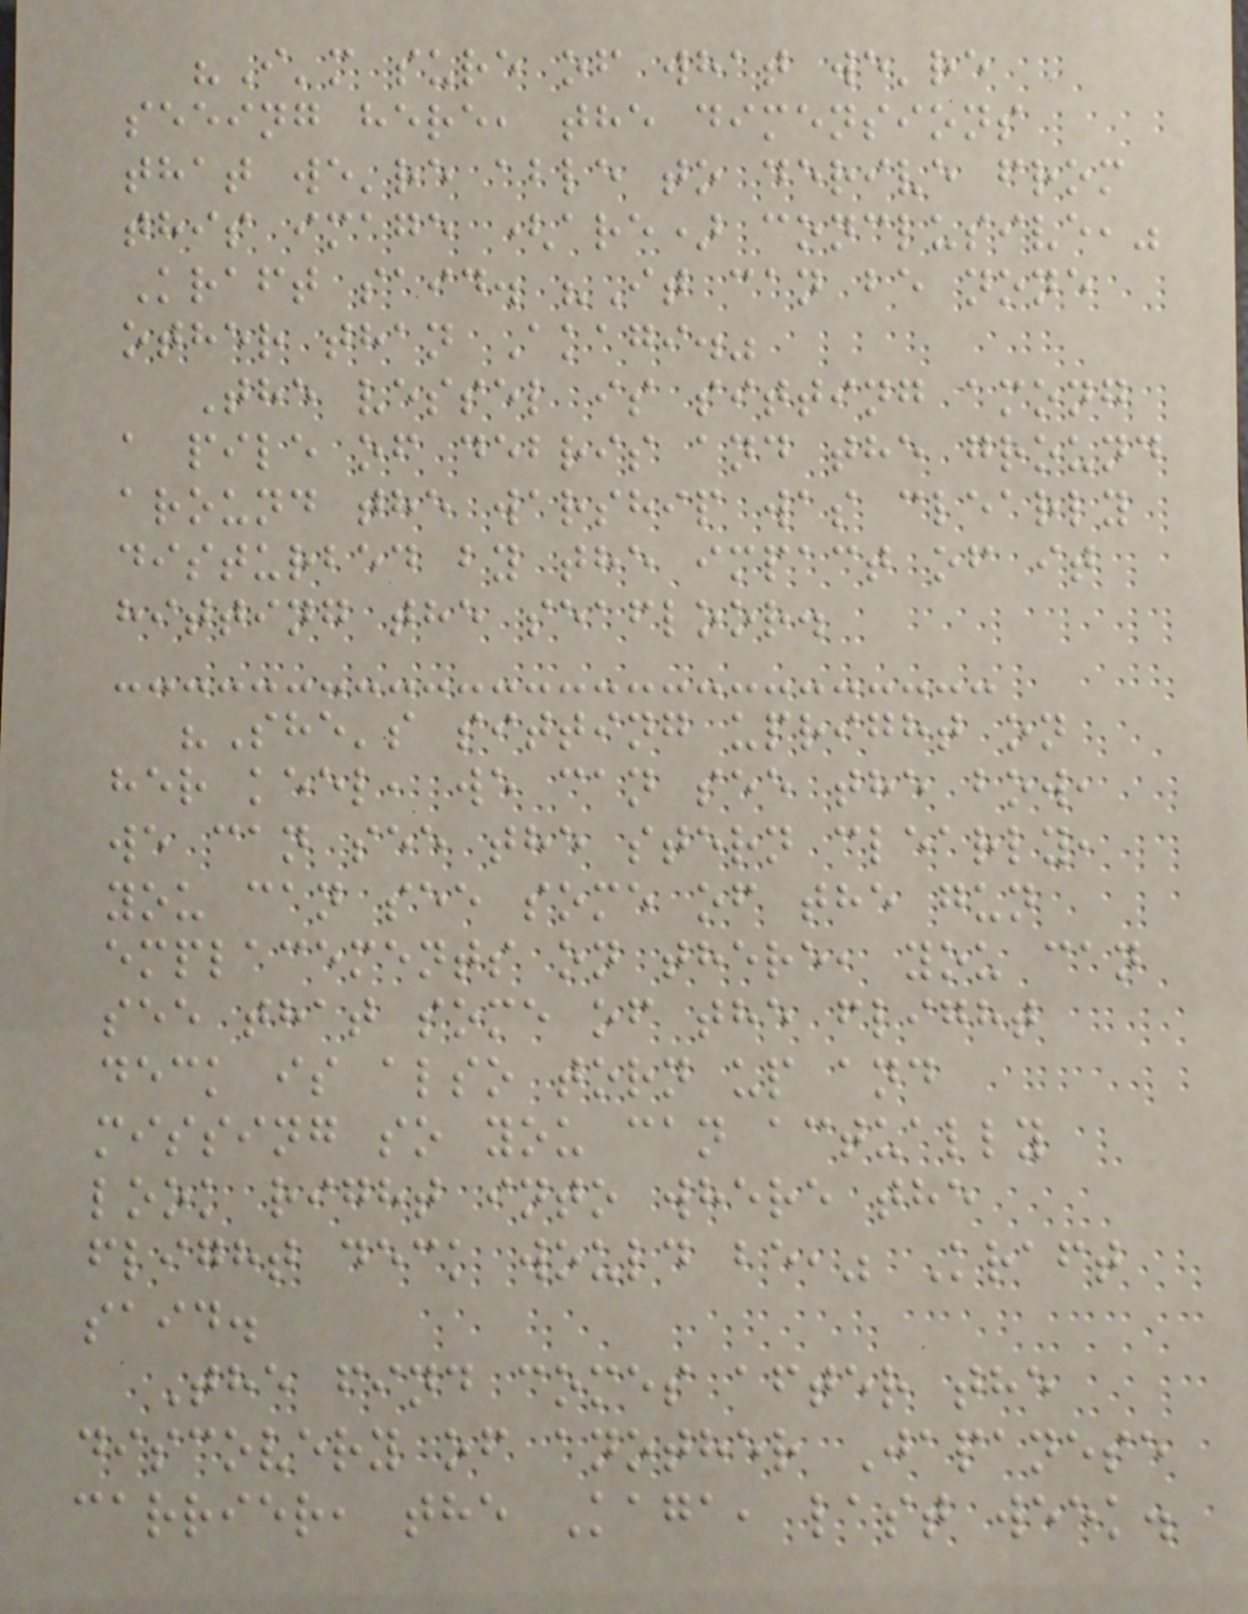"I'm sure of what we're
seeing here, the dimensions
that we're able to derive from
this image (are) conclusive,"
Kraft said. "It can be none
other than Akagi."
The vessel is sitting among
a pile of debris and the ground
around the warship was clearly
disturbed by the impact of it
hitting the seafloor.
"She's sitting upright on
her keel, we can see the bow,
we can see the stern clearly,
you can see some of the gun
emplacements on there, you can
see that some of the flight
deck is also torn up and
missing so you can actually
look right into where the
flight deck would be," Kraft
said.
The find comes after the
discovery of another Japanese
carrier, the Kaga, last week.
